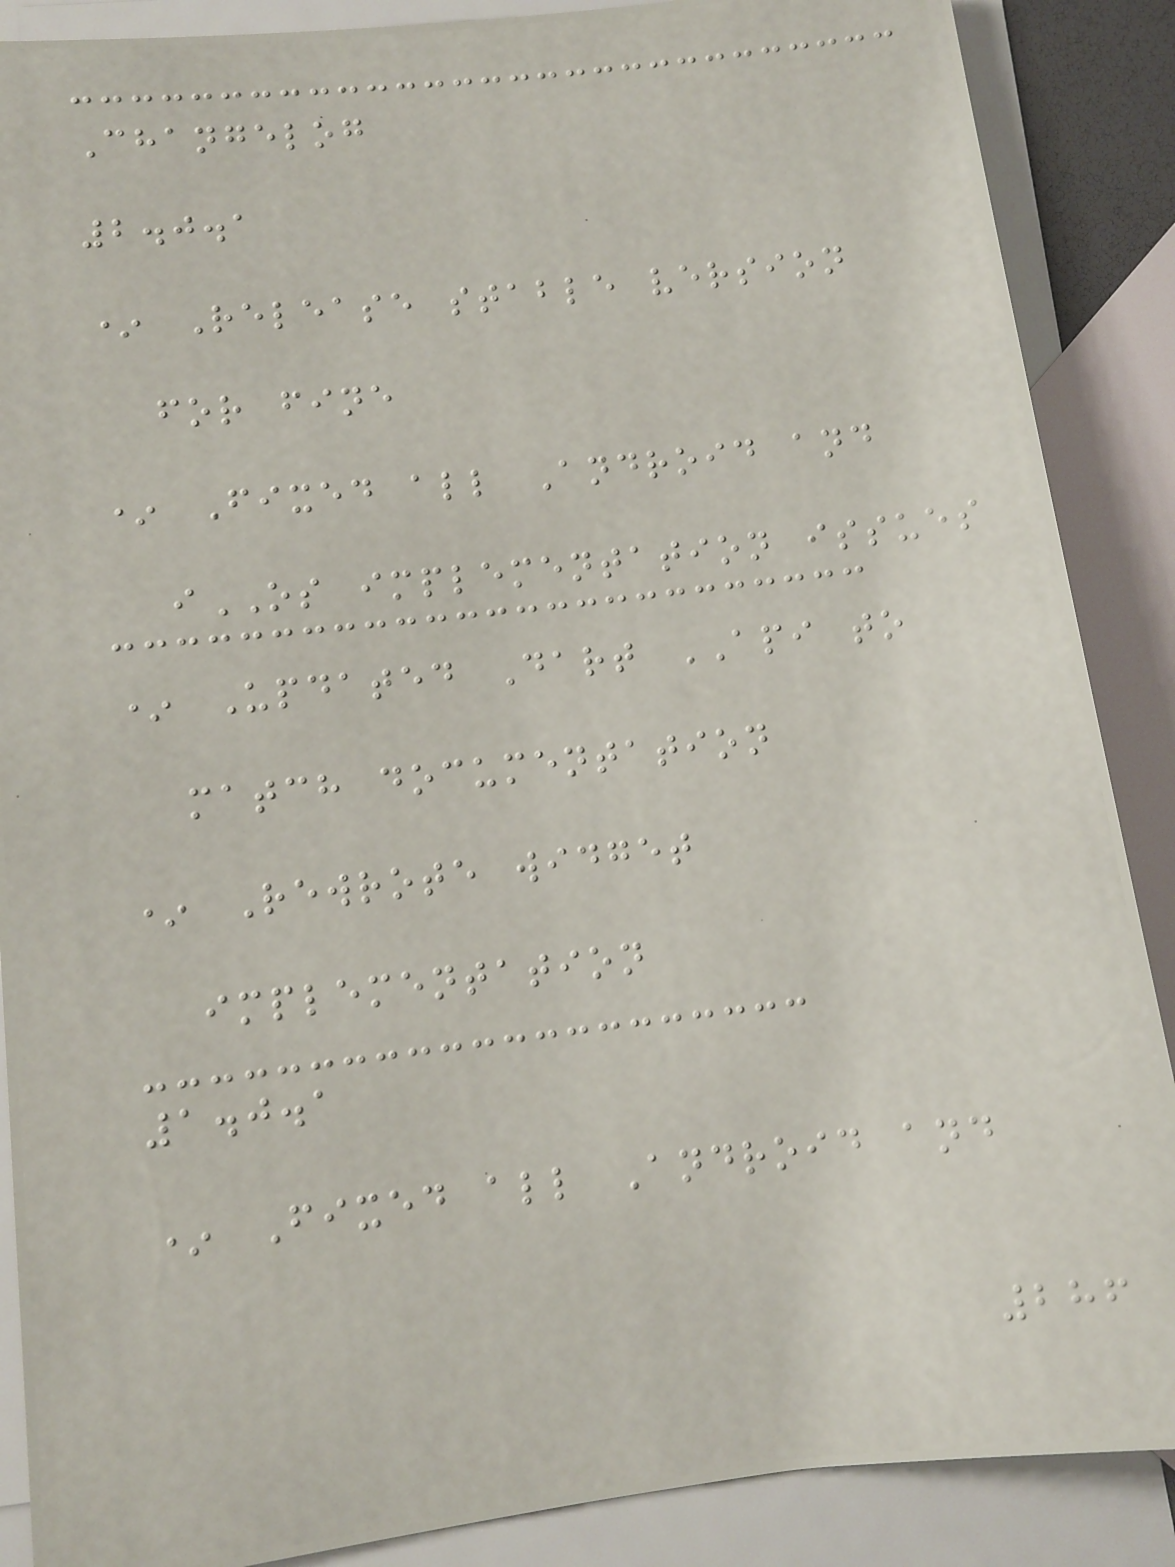Changelog
2.0.1
* Release stable version
for fine
* Fixed all Android and
iOS implementation issues
* Updated Dart API to
match documentation
* Rewrote widget
implementation
1.0.1
* Fixed all Android and
286
